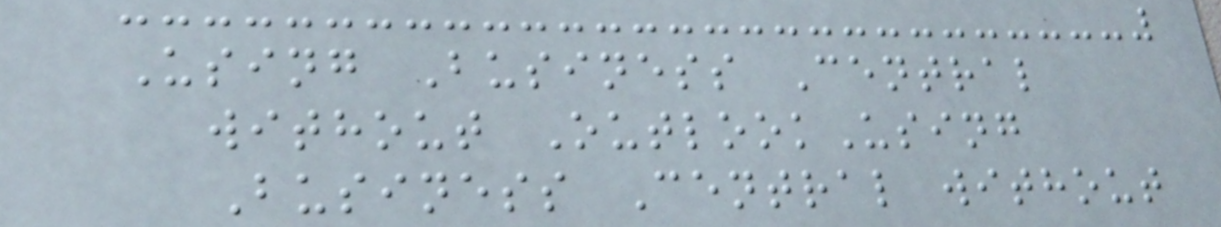Using Business Central
without OutlookUsing
Business Central without
